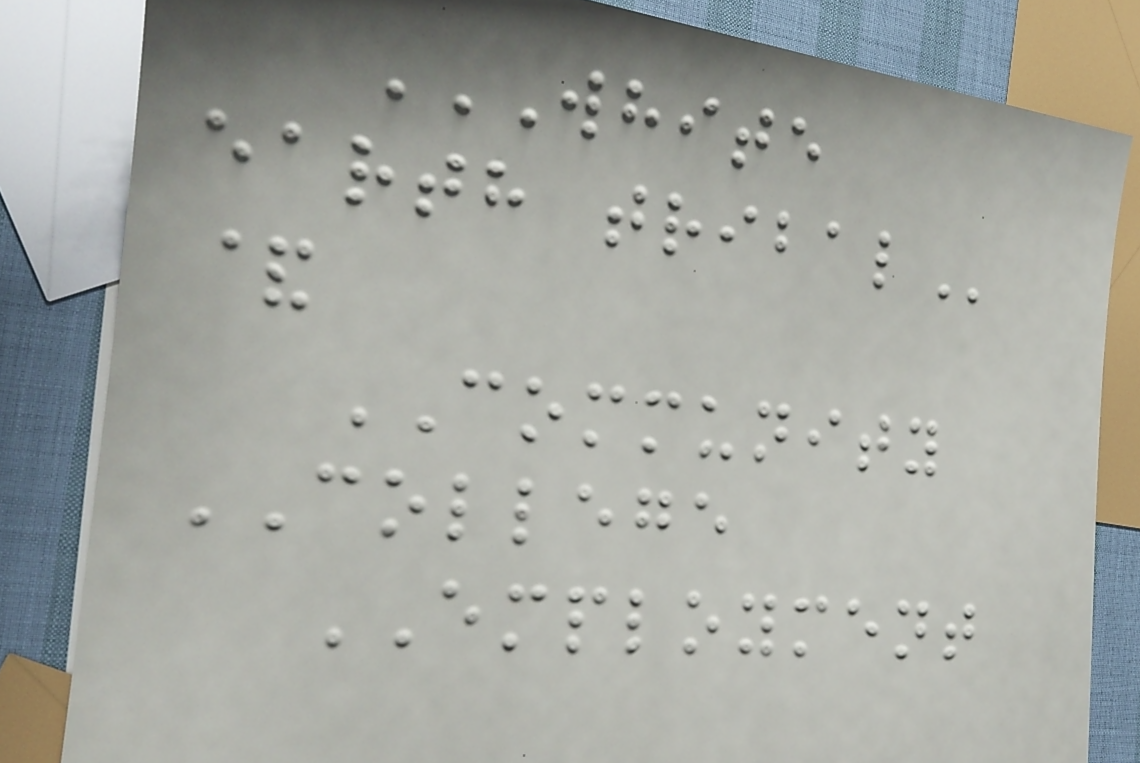WHITE
EARTH TRIBAL
&
COMMUNITY
COLLEGE
EMPLOYMENT
